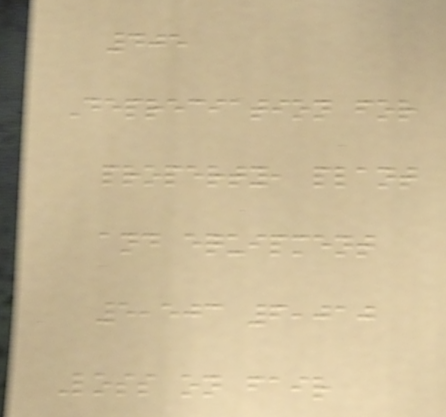405
Depreciation for
property, plant
and equipment
5,503 6,010
Loss on fair
